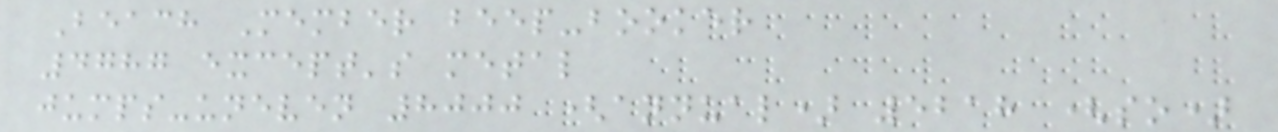Beach Member beep-booker
4787 except's metal
jumps-uneven 8000 (annual) 5218 (so)
